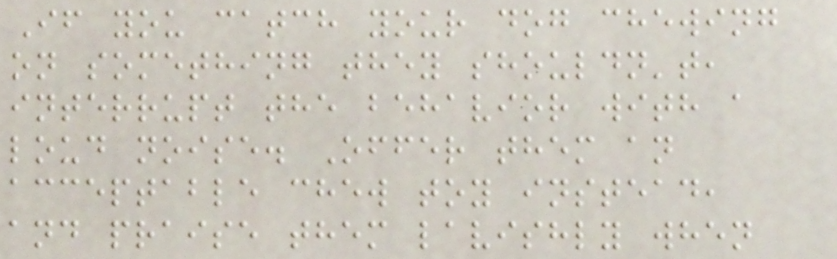If you catch your dog chewing
on something they shouldn't,
interrupt the behavior with a
loud noise. Offer them an
acceptable chew toy instead,
and praise them lavishly when
